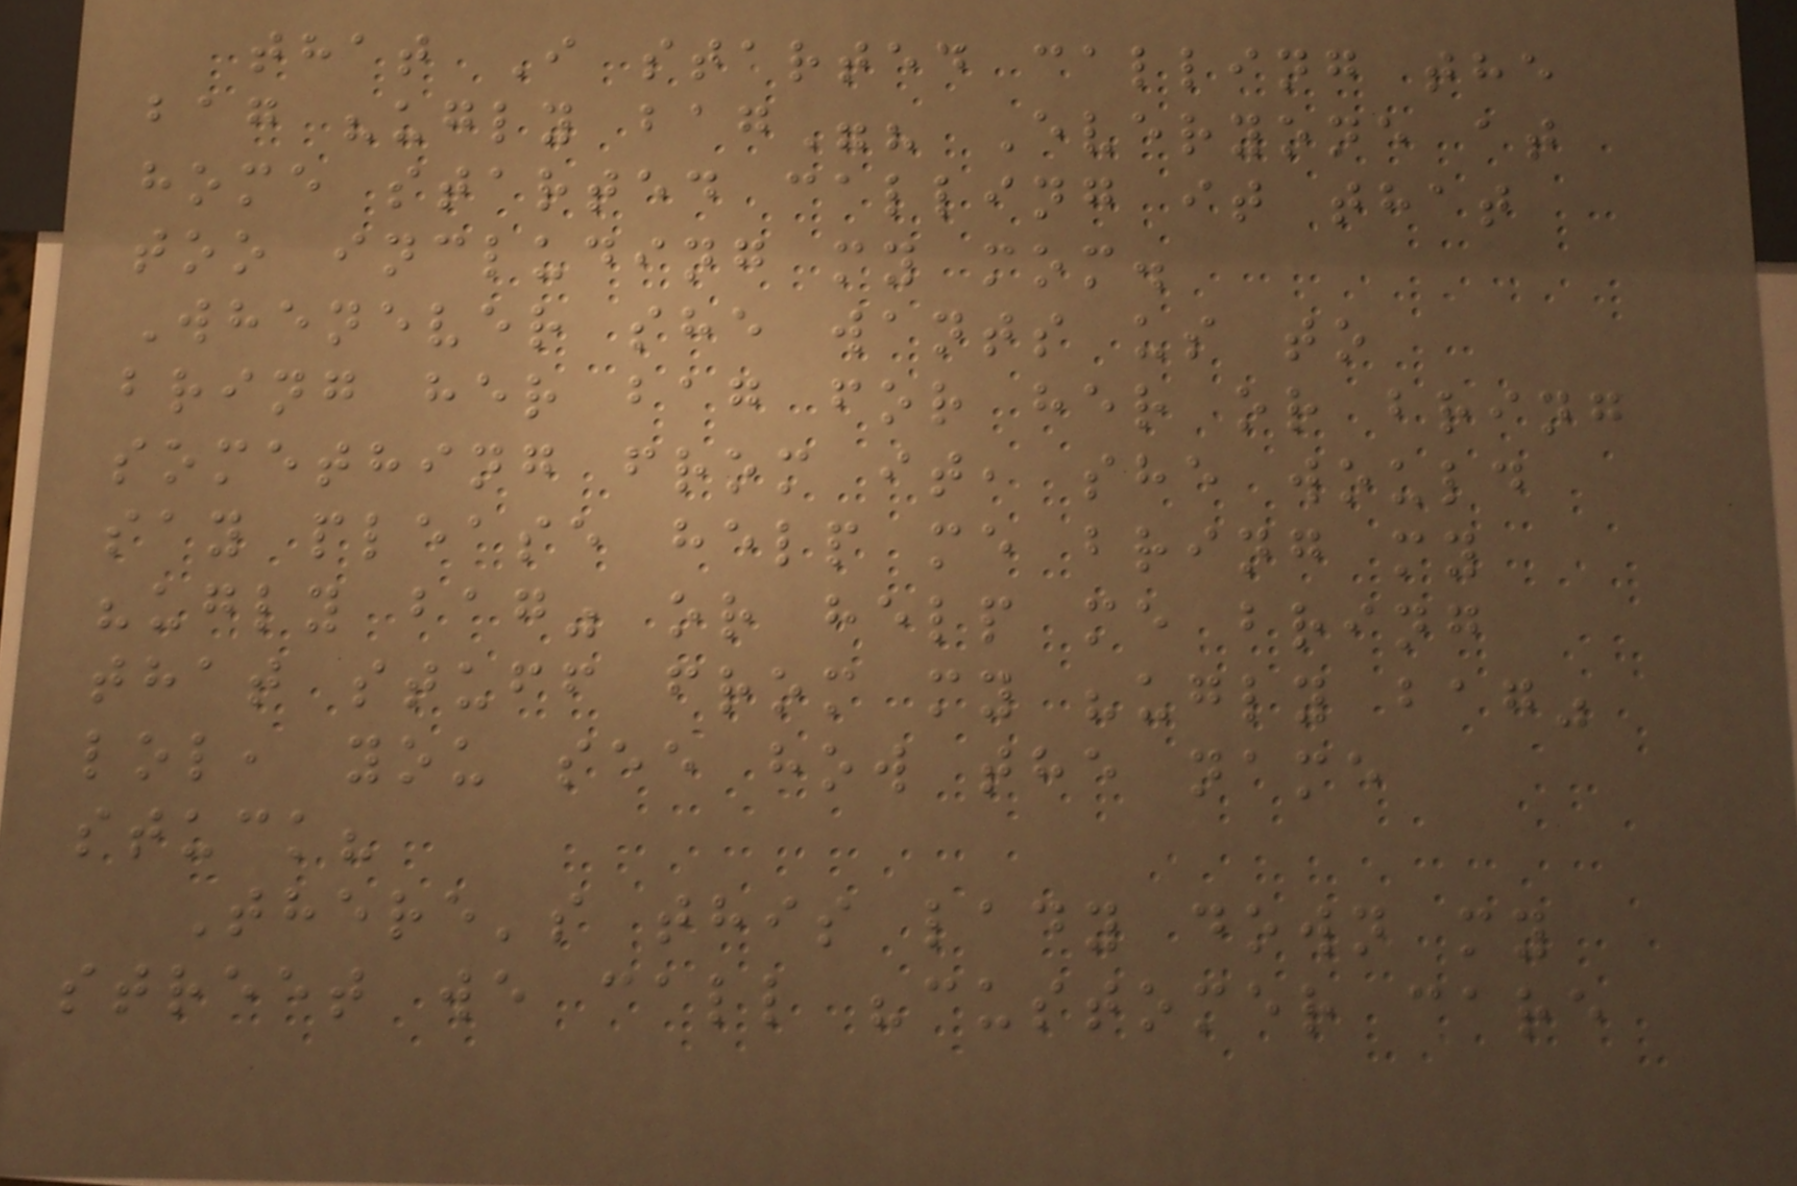that I started calling the
bag "ugly bag"? Everyone at
home started calling it that
too including my mom.
Whenever she wants us to
bring her bag for her or bring
something from it, she would
say please help me bring my
"ugly bag" or help me bring
that stuff from my "ugly bag"
lol, you see how the name
stuck?
There's this lady down my
street we call "customer care
